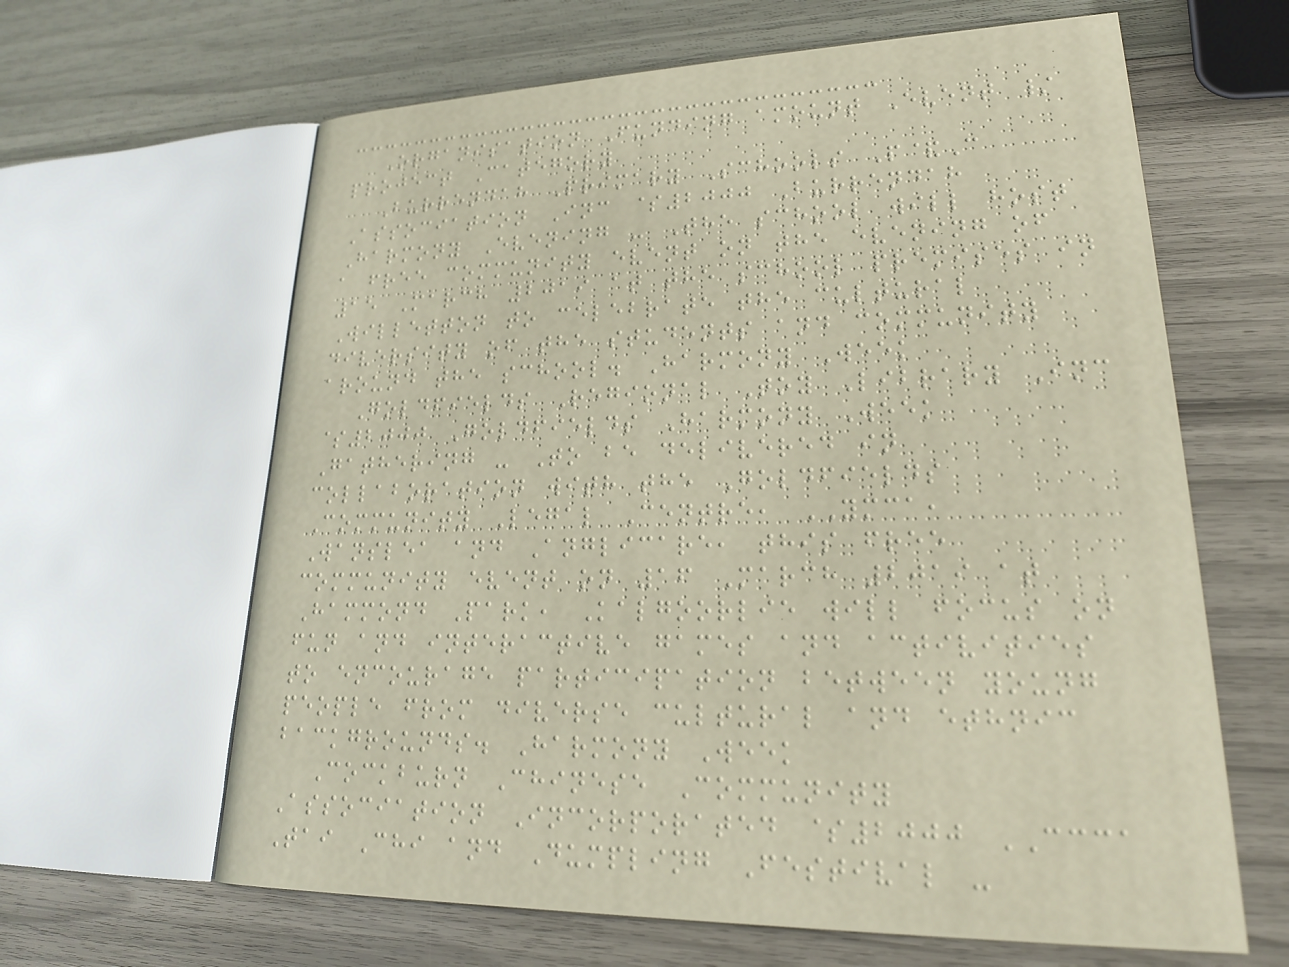Organisation Funding amount Event /
project Category
Burrendah Primary Schools P&C
Association Inc $2000 Burrendah
Harmony Evening - The school will host
a free community event on the evening of
15 March 2019 at the school premises in
Willetton to celebrate the cultural
diversity of the students and community
around the school. Harmony Week
Goldfields Regional Toy Library Inc
$2000 Goldfields Harmony Week
Gathering - To be delivered in
collaboration with the Goldfields
Community Legal Centre, YMCA,
Wanslea and Anglicare, this free
community event on 16 March 2019 at
Hammond Park, Kalgoorlie will focus on
fun and interactive games and activities
to encourage participation between young
people from diverse cultural and ethnic
backgrounds. Harmony Week
Cockburn Chinese Community
Association Incorporated $2000 CCCA
Tai Chi and Dumpling Festival -
